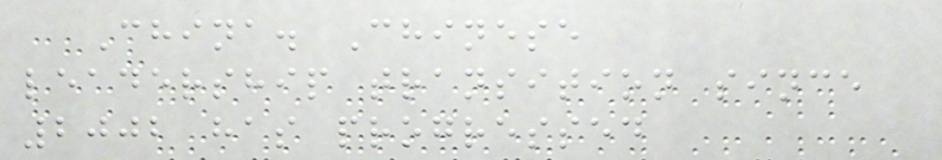China. Chinese
leadership transition since
2002 has progressed
